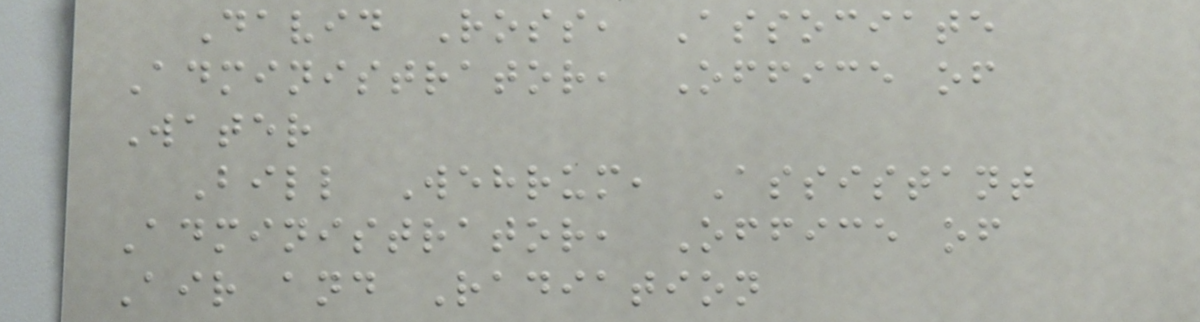David Ross, Associate
Administrator, Office of
Water
Bill Wehrum, Assistant
Administrator, Office of
Air and Radiation
